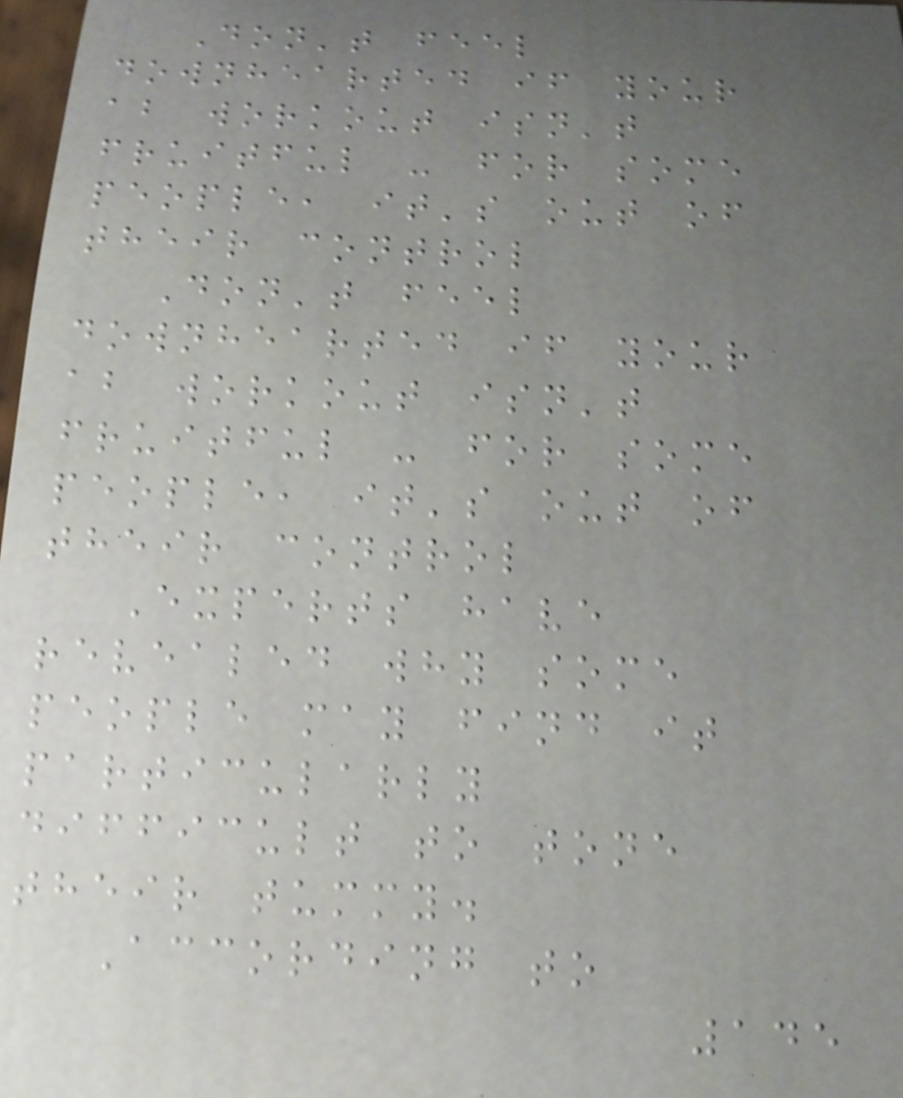Don't feel
downhearted if your
ab workout isn't
fruitful - for some
people, it's out of
their control
Don't feel
downhearted if your
ab workout isn't
fruitful - for some
people, it's out of
their control
Experts have
revealed why some
people may find it
particularly
difficult to tone
their tummy.
According to
145
